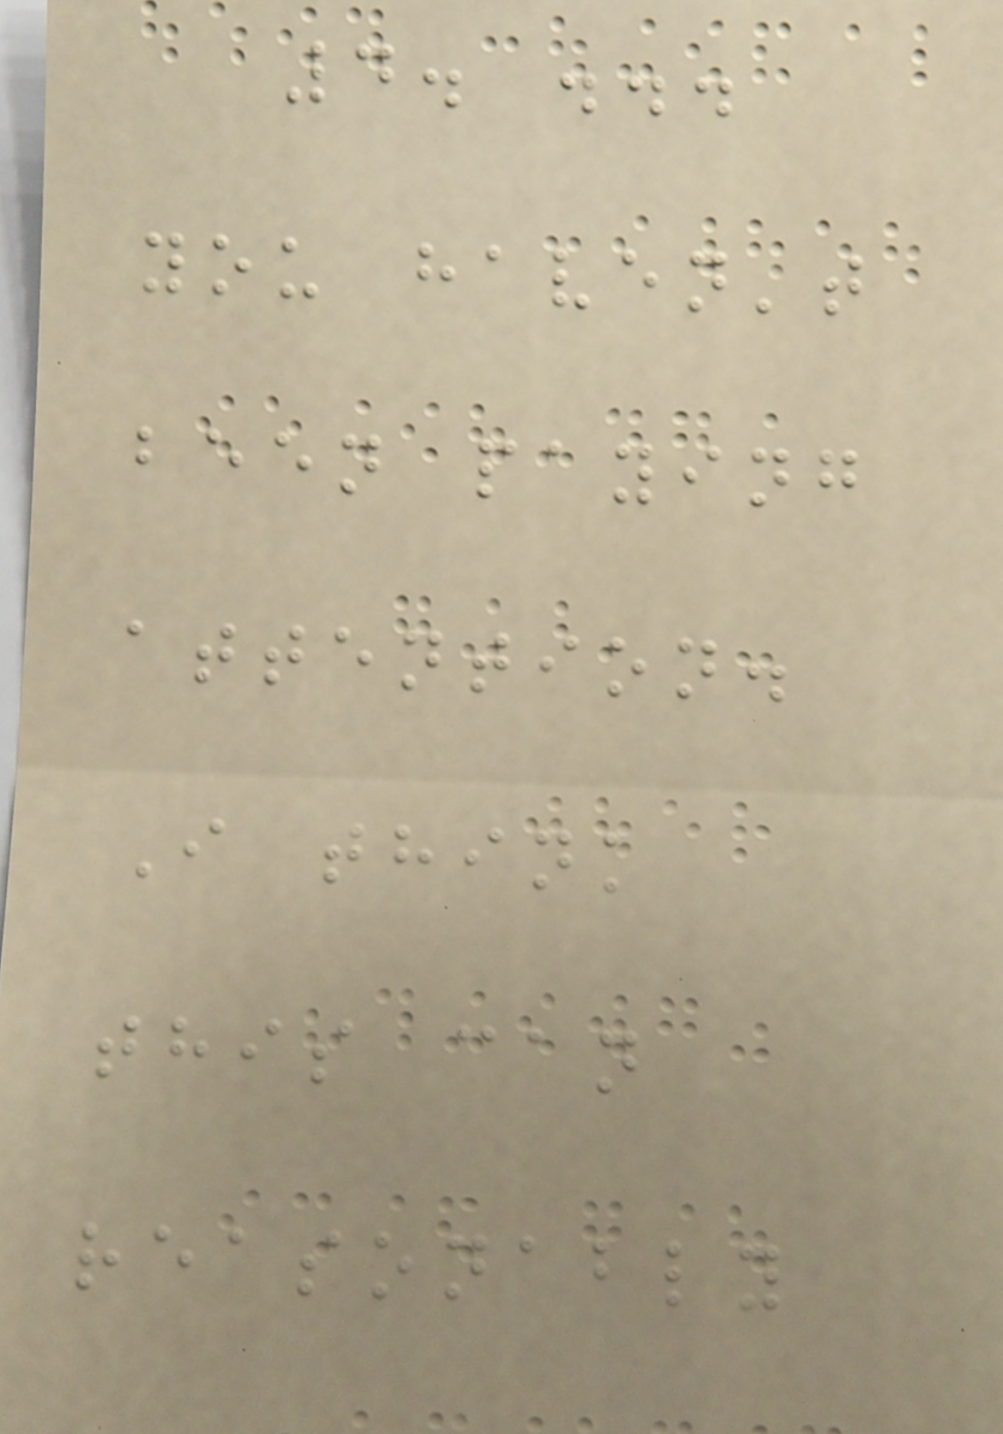4. ...
you haven't
been paying
attention.
I think
this can
reasonably
